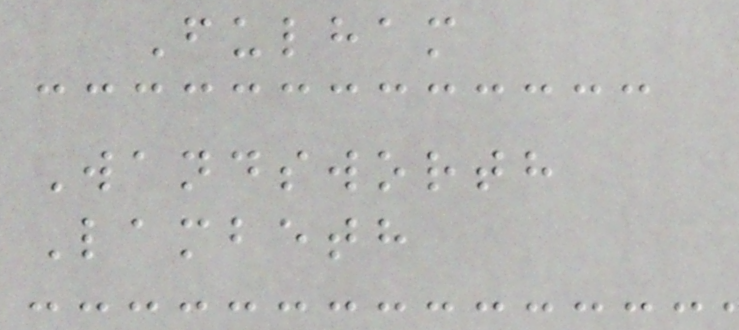Fulham
Wandsworth
Lambeth
